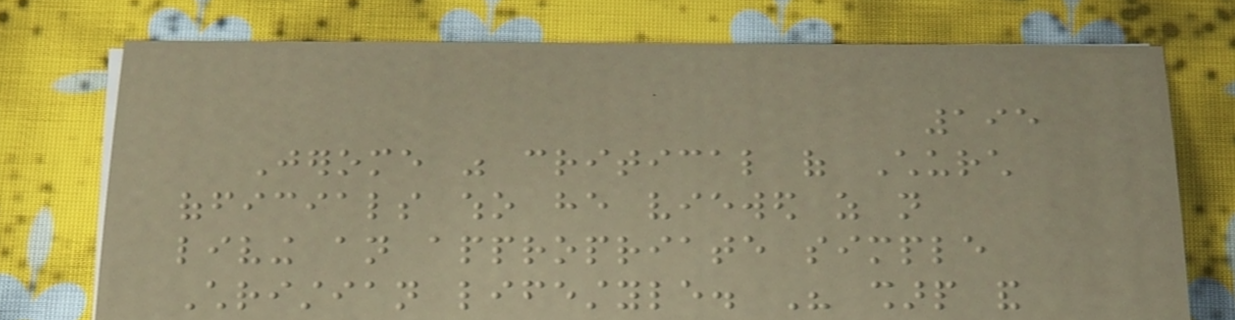195
Jerome was critical of Church
officials who he viewed as not
living an appropriate simple
Christian lifestyle. His sharp and
